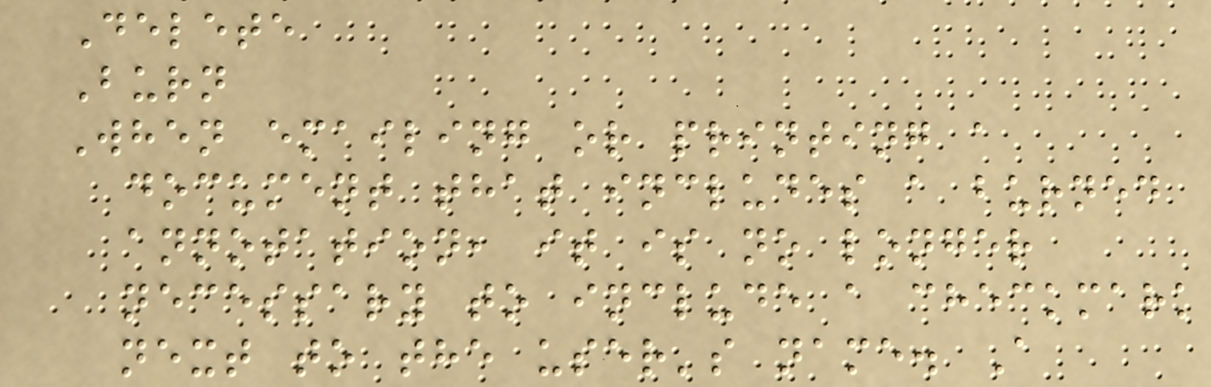Delete
Burn
When emailing or printing a
document that includes a burned
annotation, it is no longer
necessary to include a checkmark
next to the user's name. A
